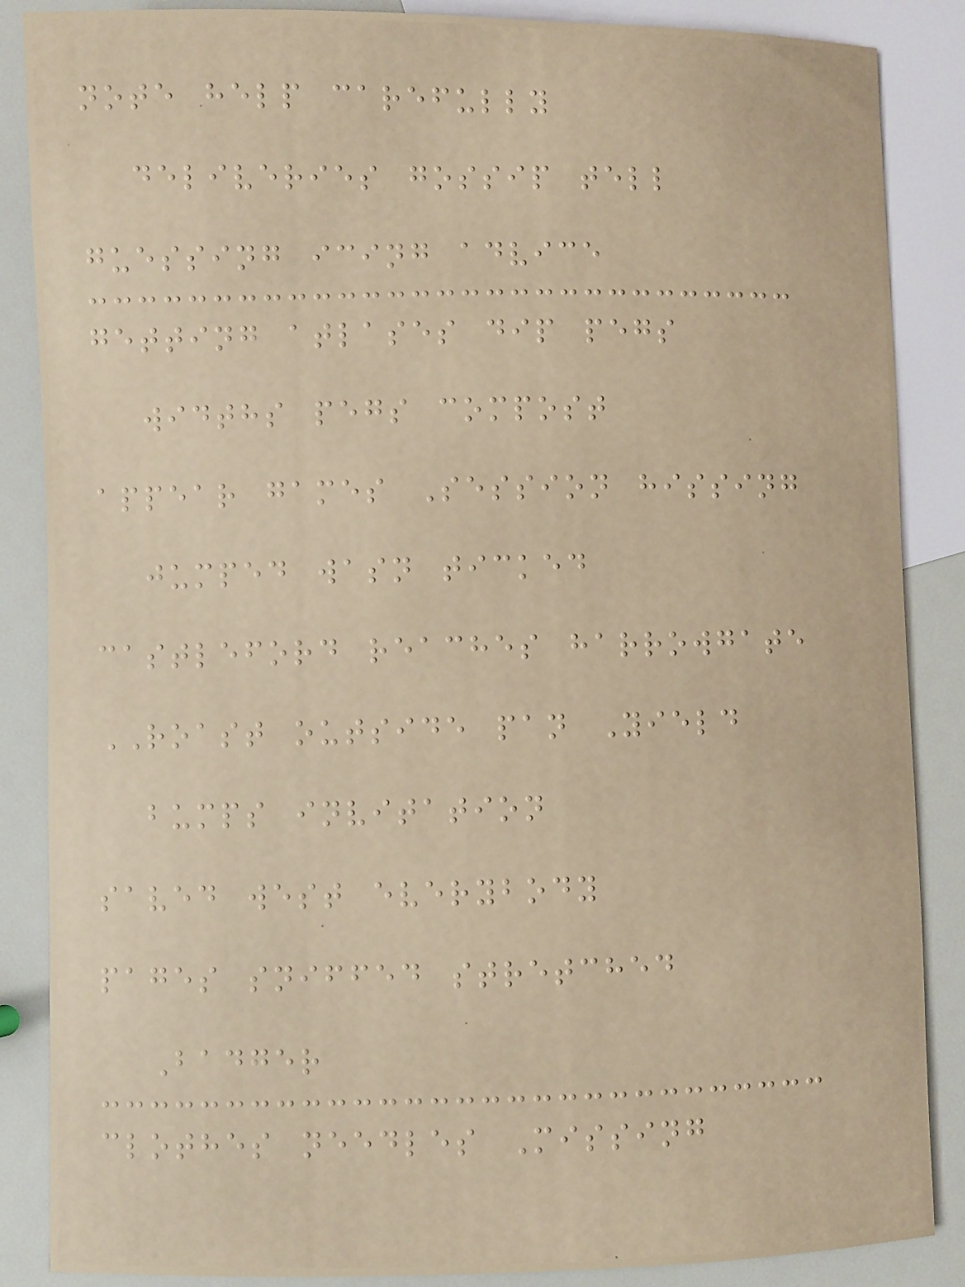note help carefully
deliveries gossip tell
guessing icing advice
getting atlases dip pegs
widths pegs compost
appear games Session hissing
jumped wasn ticked
castleford reaches harrowgate
ROAST outside pan Yield
bumps invitation
saved west everybody
pages sniffed stretched
Badger
clothes needles Missing
